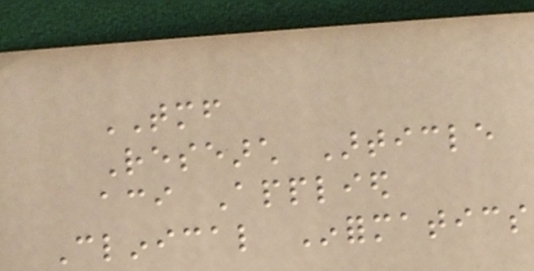TMF
Research Article
aci Applied
Clinical Informatics
